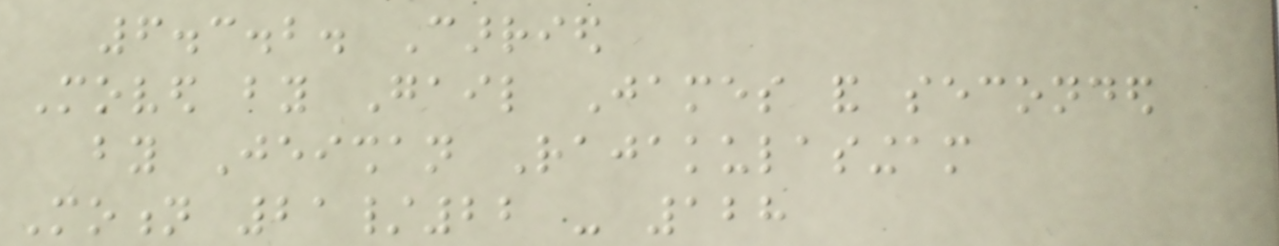6.3.2. Carried
Moved by Gail James and seconded
by Jeishan Rajakulasingam
Motion 21/22 - 128
